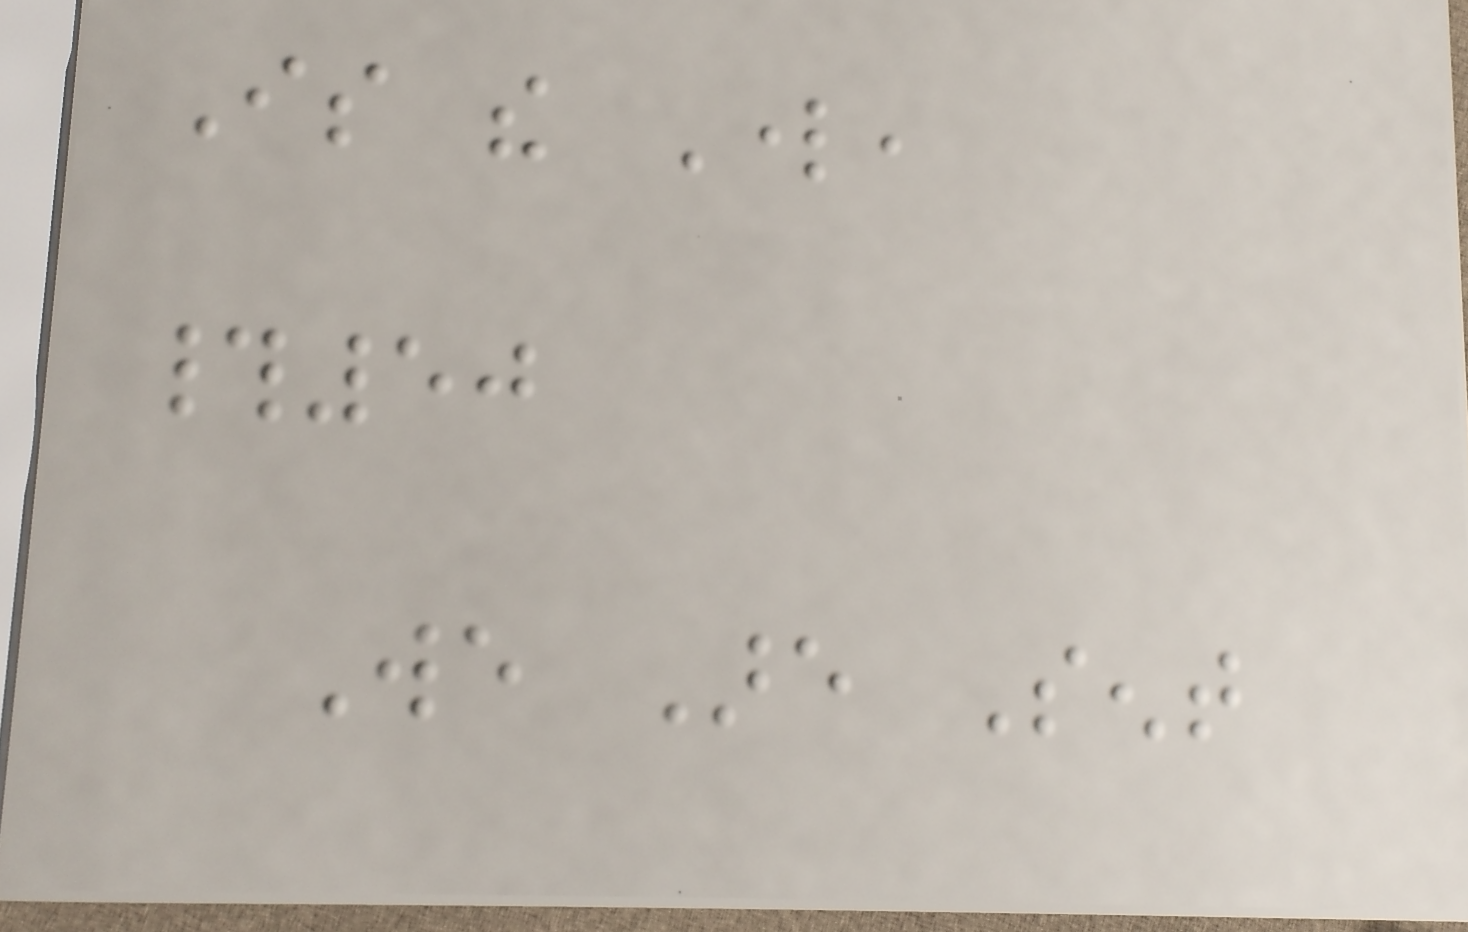Is the Lord,
#50
We Are Sent
